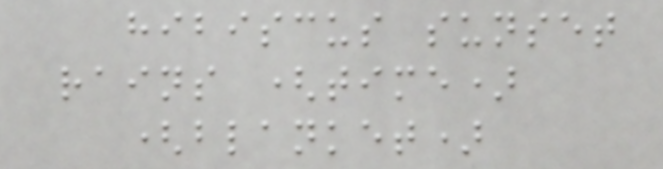hibiscus sunset
rains (time)
(blanket)
